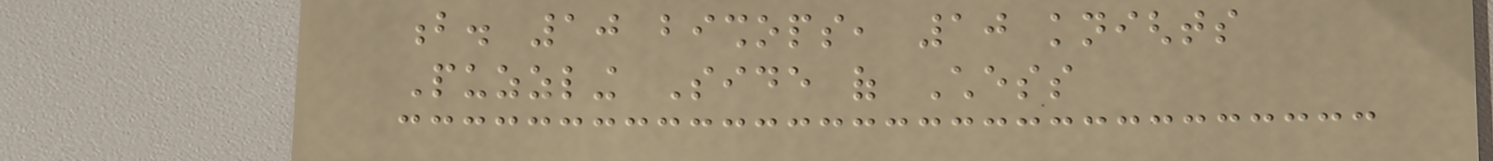b. 10 bishops, 10 knights
Puzzling Side of Chess
